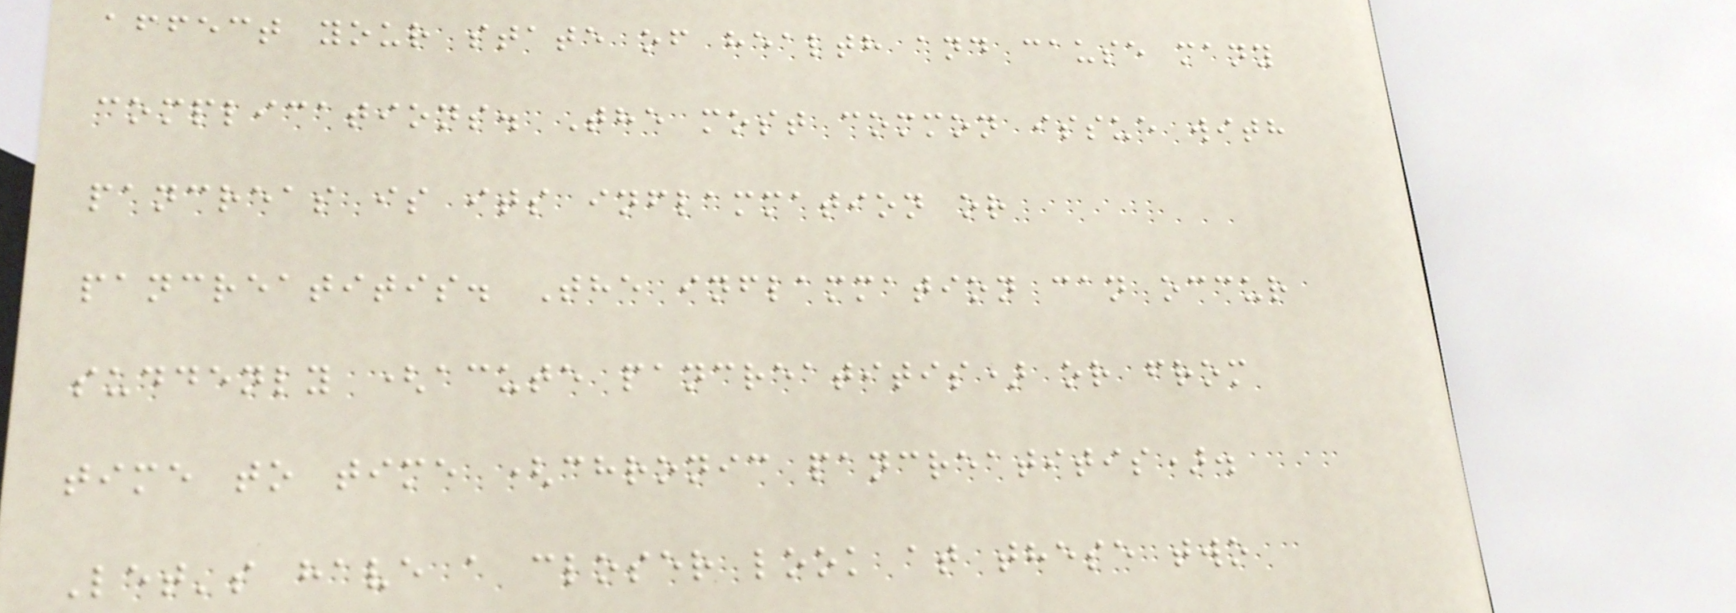affect your state of health and cause many
complications. The most common issue with
pancreas is its inflammation or
pancreatitis. The inflammation can occur
suddenly (acute pancreatitis) or from
time to time (chronic pancreatitis).
Let's have a closer look at these two
